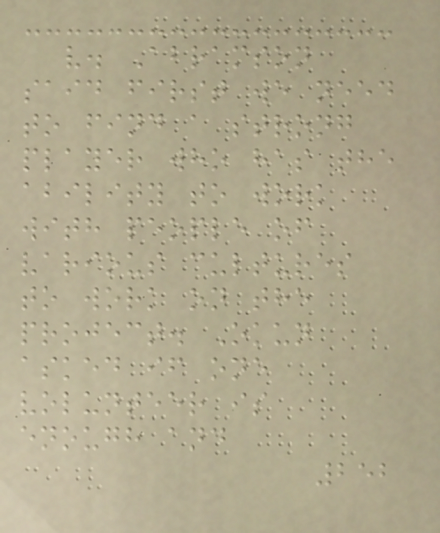v. Abramson
said first we need
to find a strong
player who has the
ability to work
with people of
various cultures
to work on the
project. Okun
asked if one
volunteer is
enough and
252
